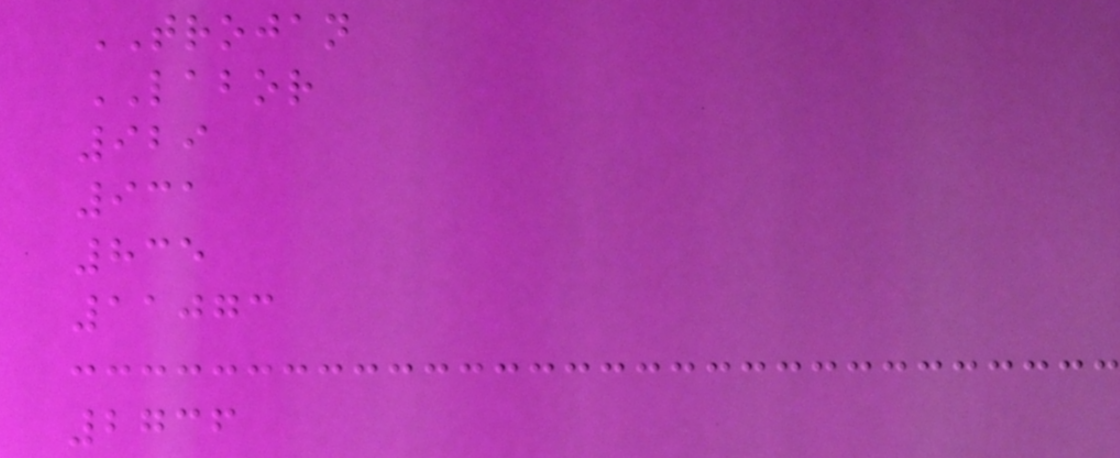TROJAN
LABOR
929
931
835
11073
2736
